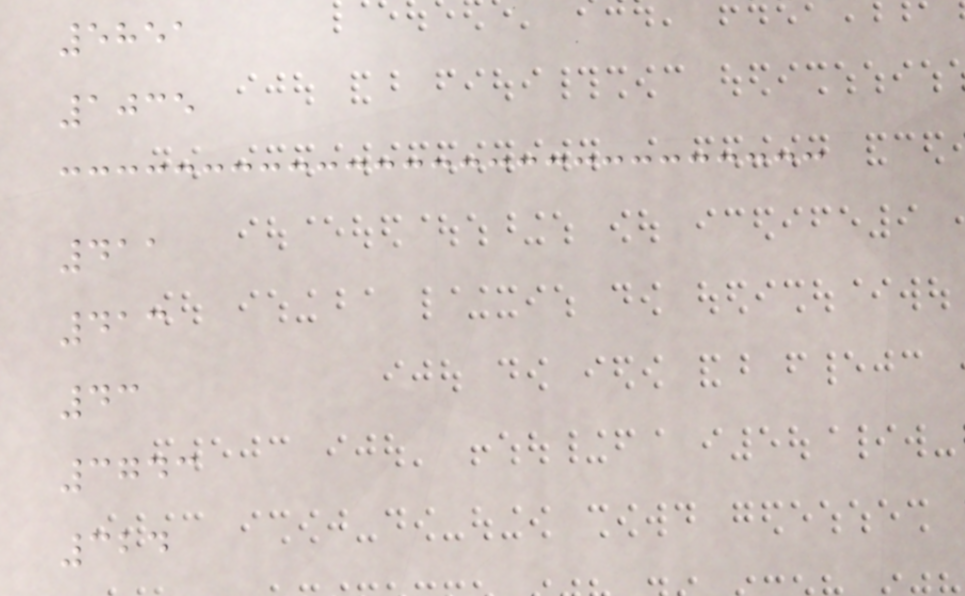5851
1035
411
413
43
3743
324
